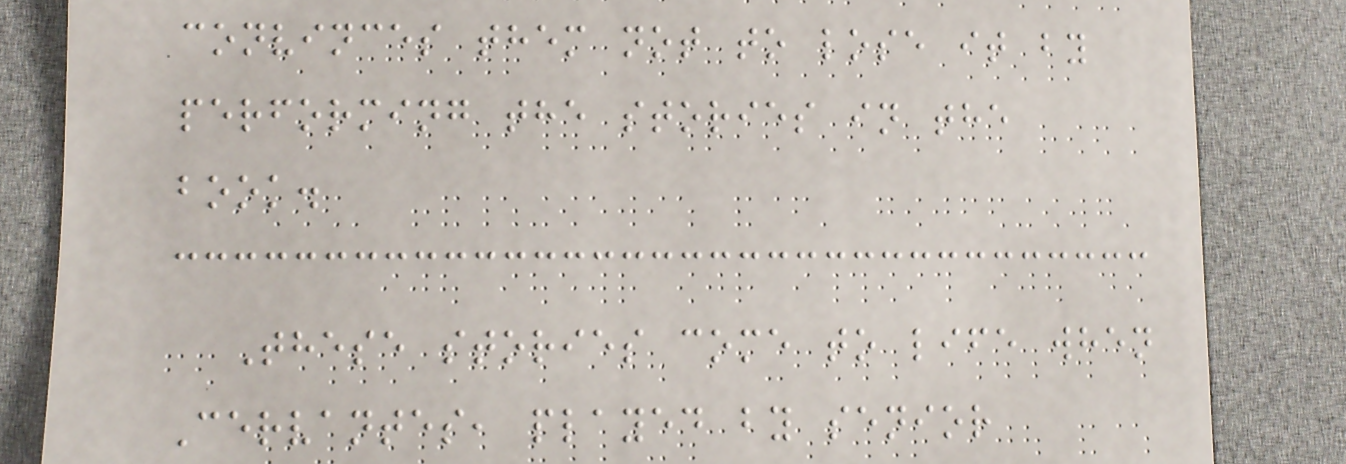convinces them not to lose it by
performing the stories in the
book.
These stories come to life when
Cervantes, played by senior
